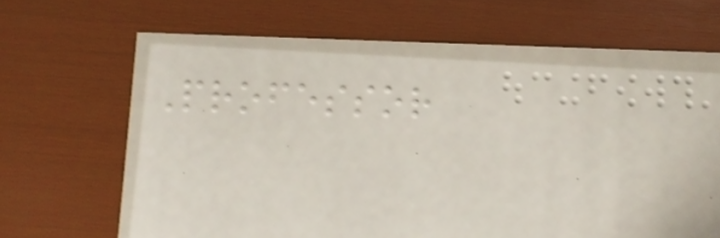Professor
